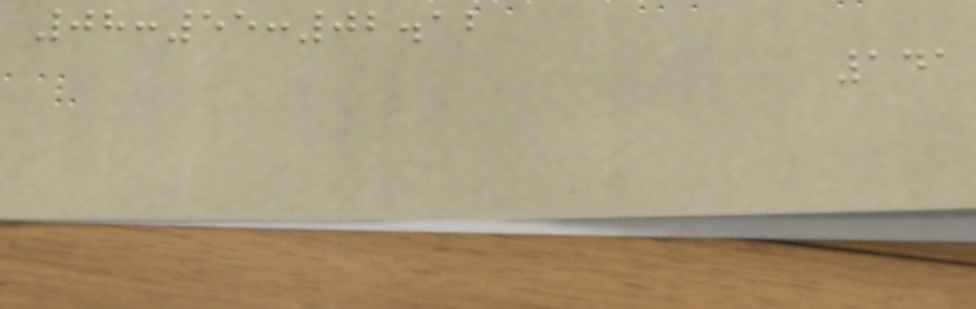08:55:02.12
141
